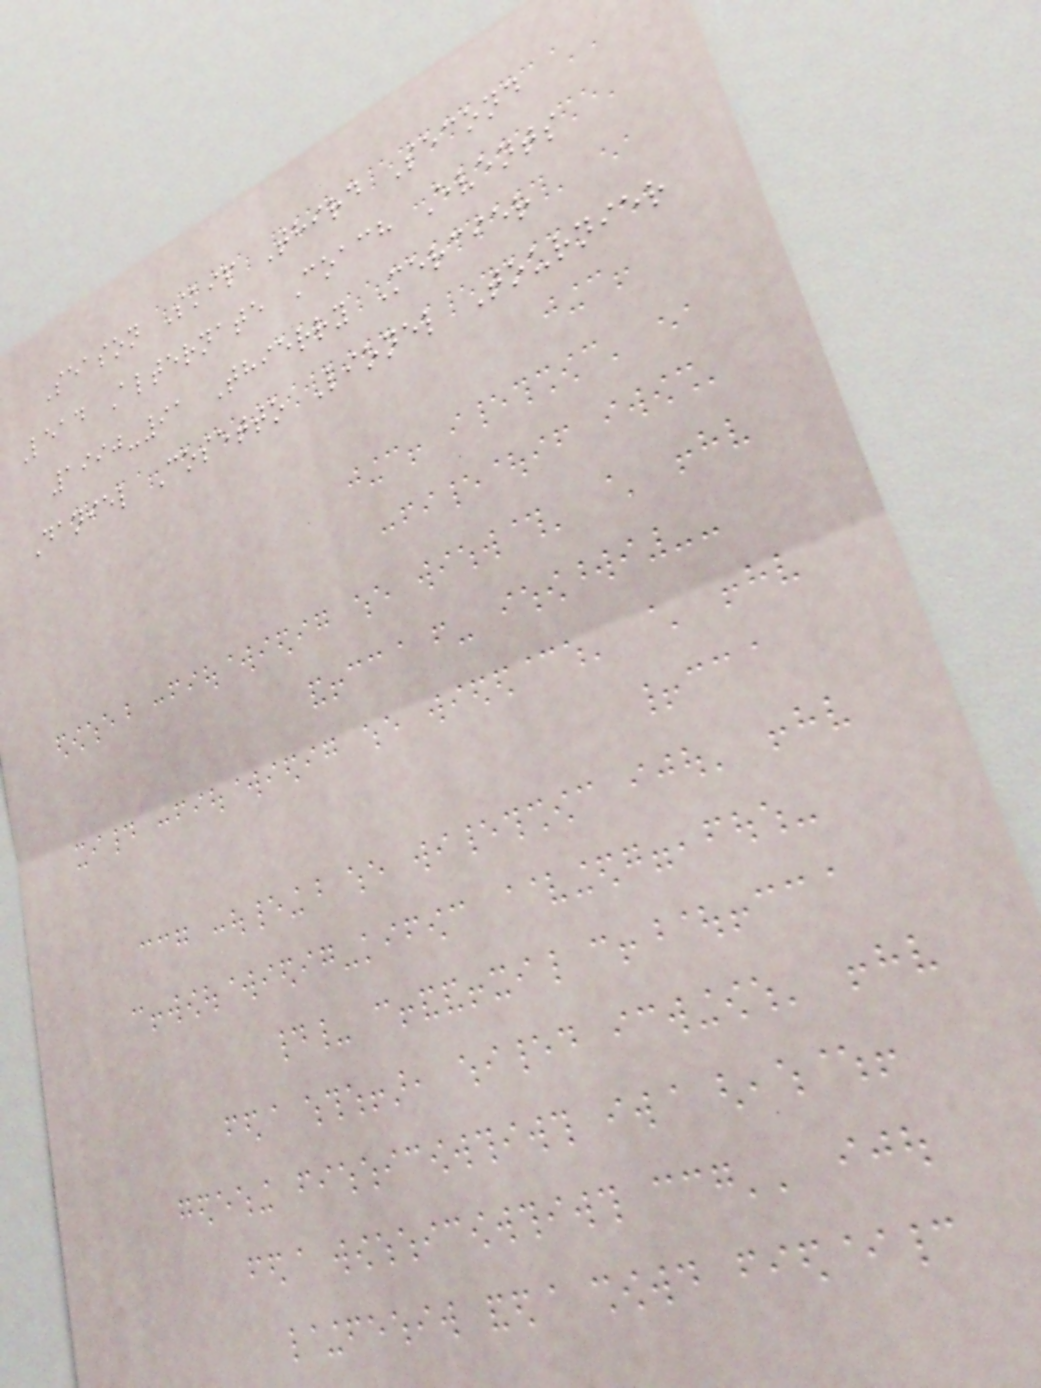Season Skip Third Second
Lead Alternate Coach Events
1990-91 Thierry Mercier
Daniel Cosetto Lionel Tournier
